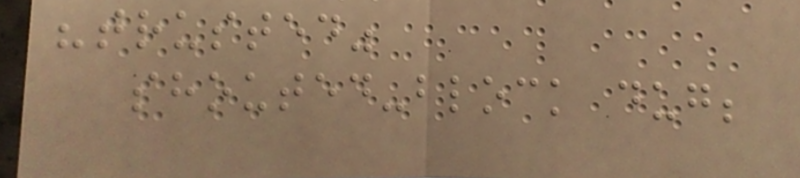"trusted"
shouted-block dug;
